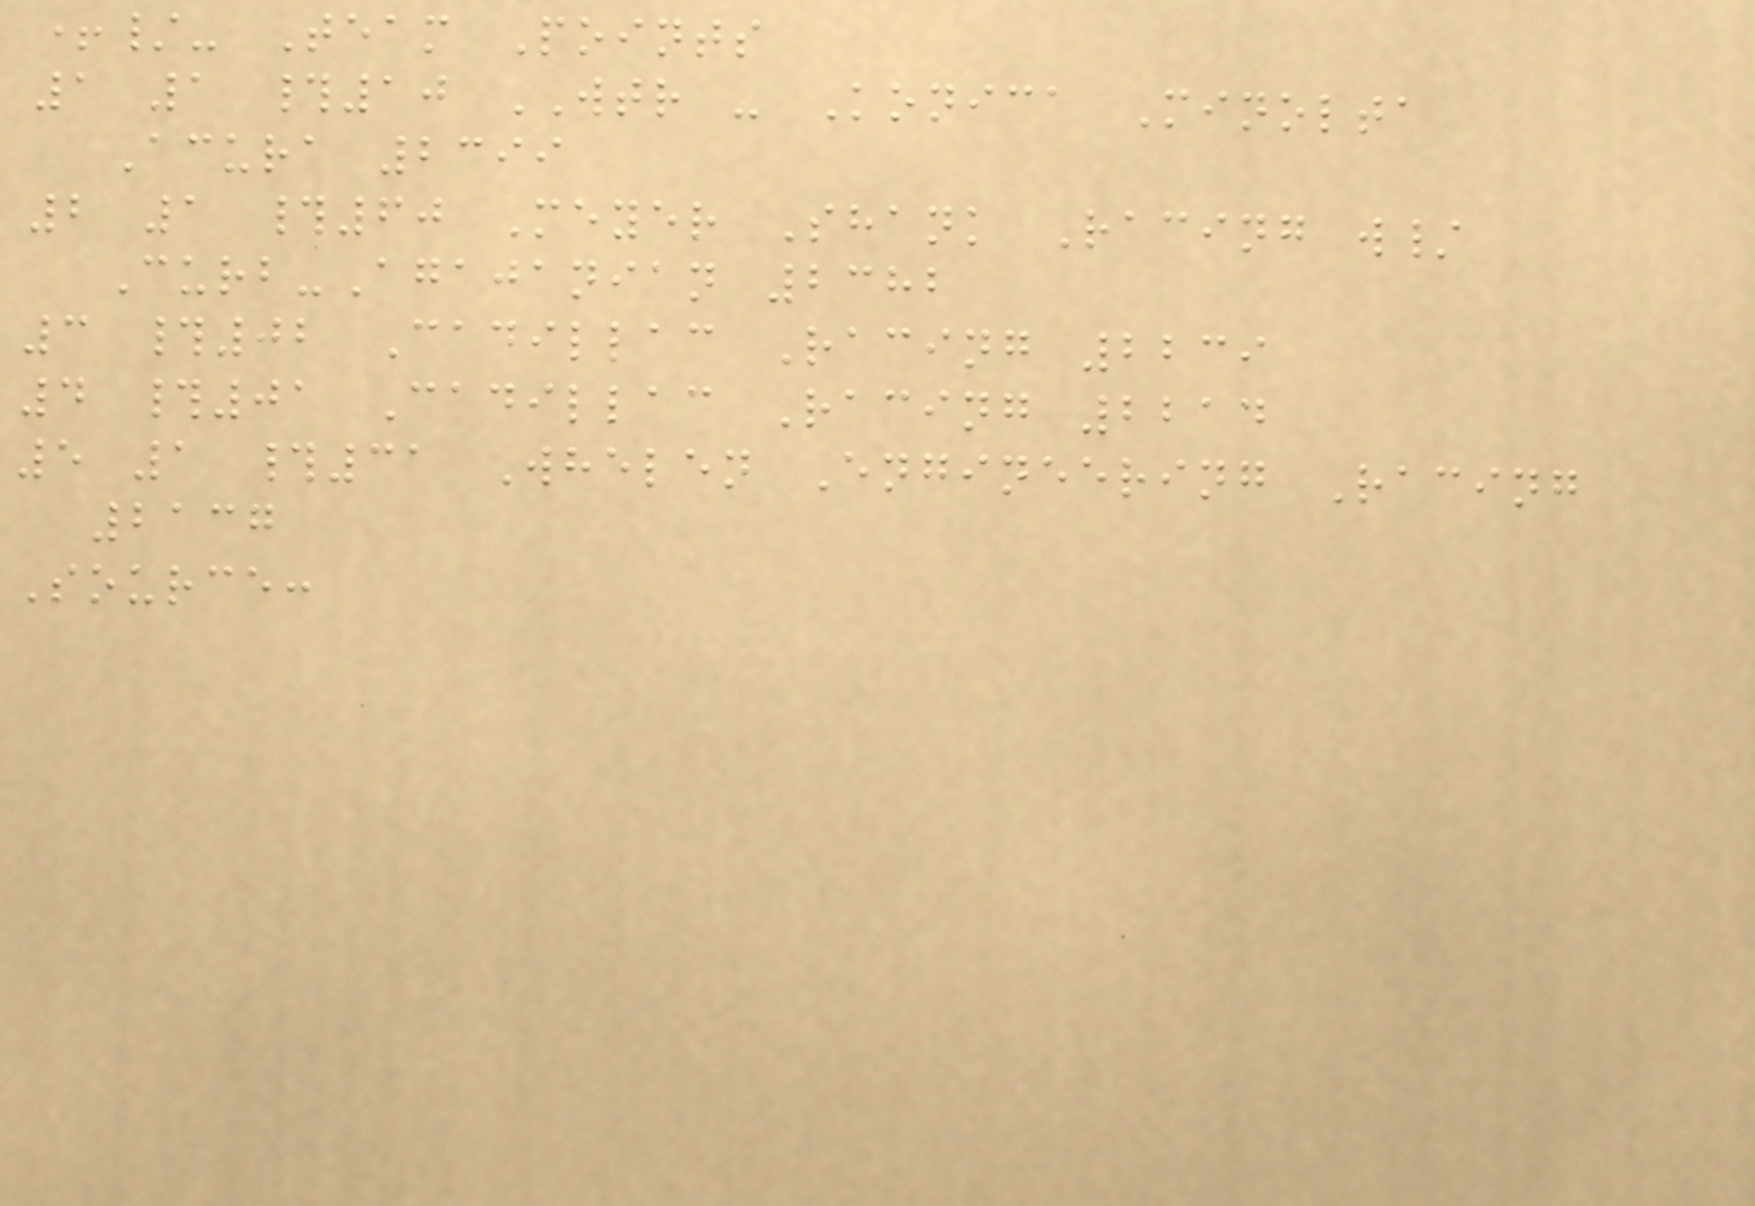+/- Team Points
1 1 #10 WTR - Konica Minolta
Acura 2399
2 1 #60 Meyer Shank Racing w/
Curb-Agajanian 2382
3 #02 Cadillac Racing 2239
4 #01 Cadillac Racing 2214
5 1 #31 Whelen Engineering Racing
2137
Source:
